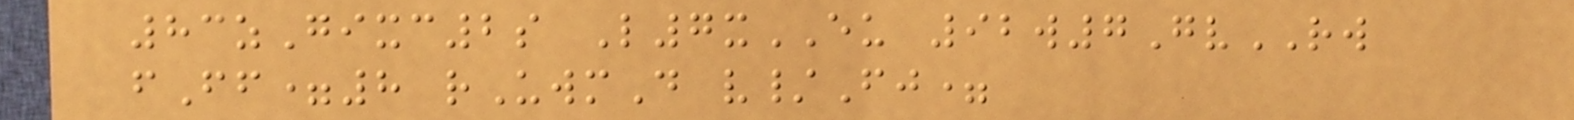83zGixc2s L7xEU 92w7GvRW
fFf=8 rUwmD v/Fj=
